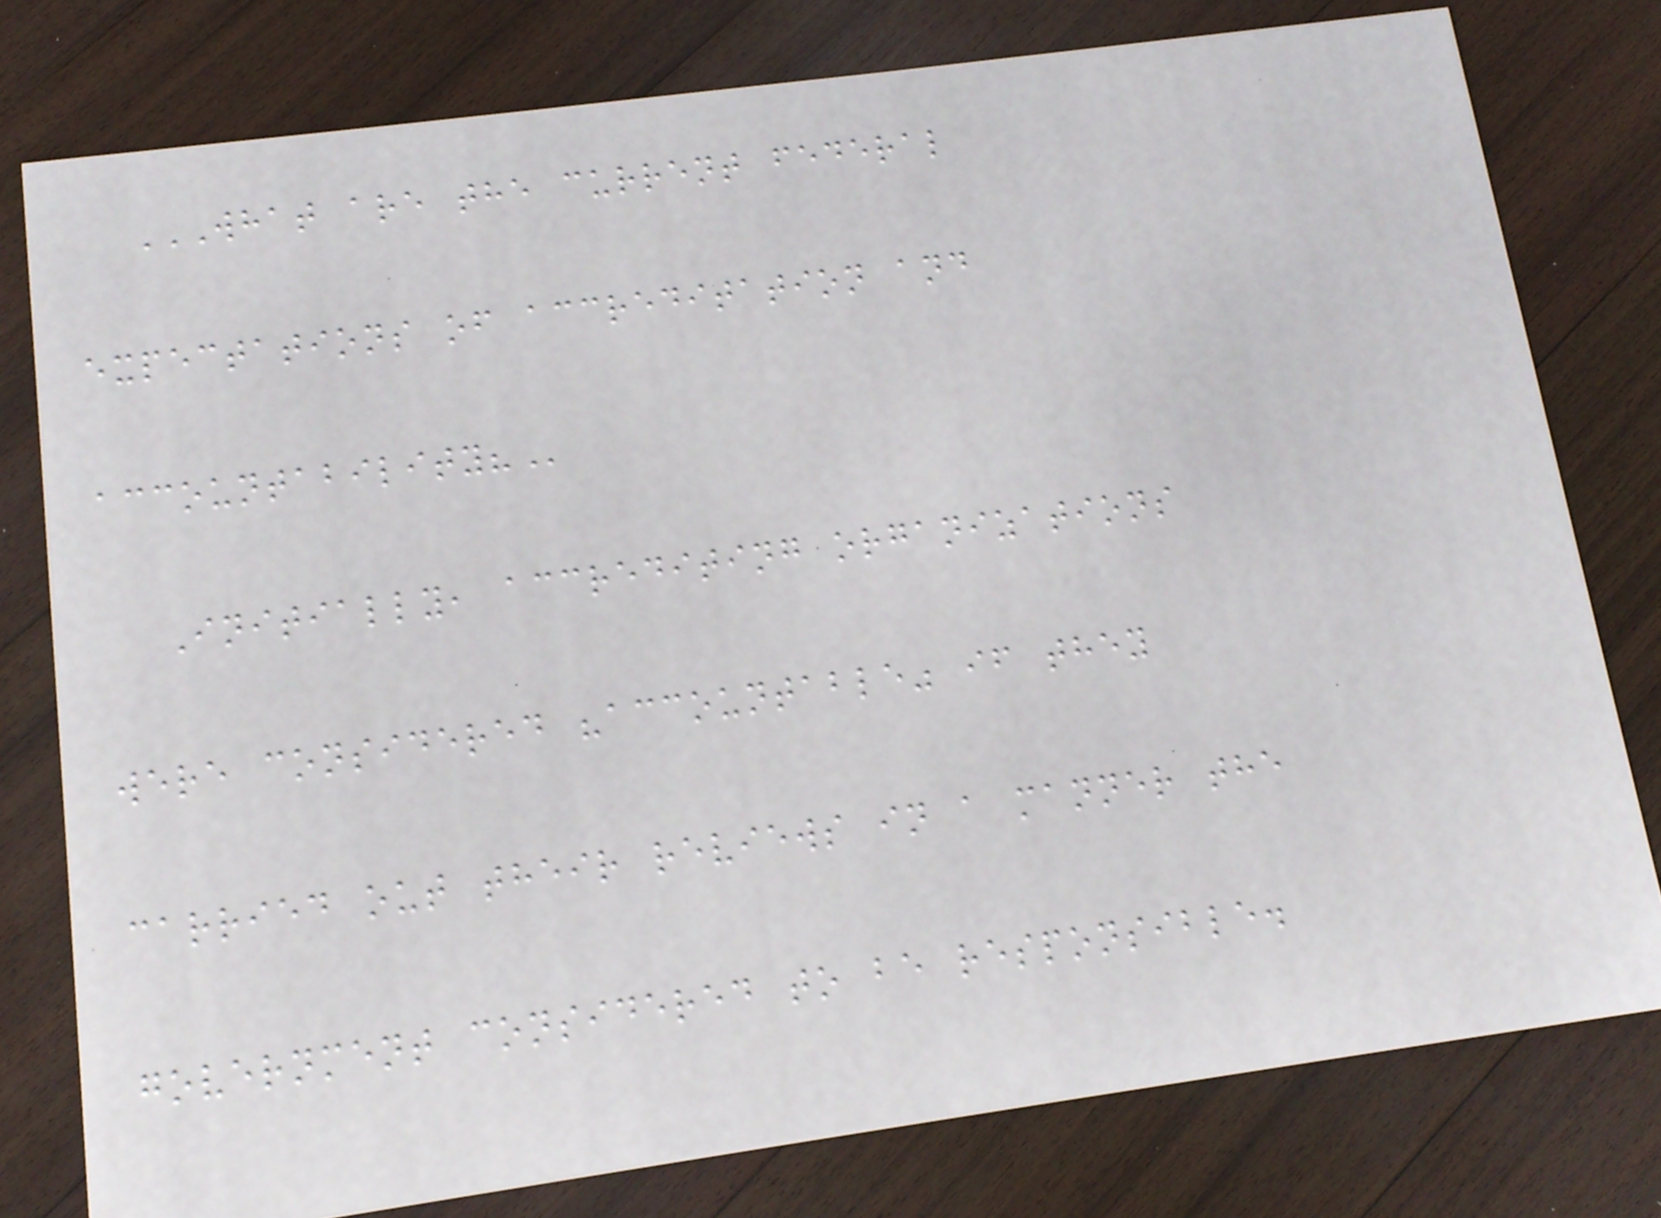WHAT ARE THE CURRENT FEDERAL
EXPECTATIONS OF ACCREDITATION AND
ACCOUNTABILITY?
Initially, accrediting organizations
were considered "accountable" if they
carried out their reviews in a manner the
government considered to be responsible.
